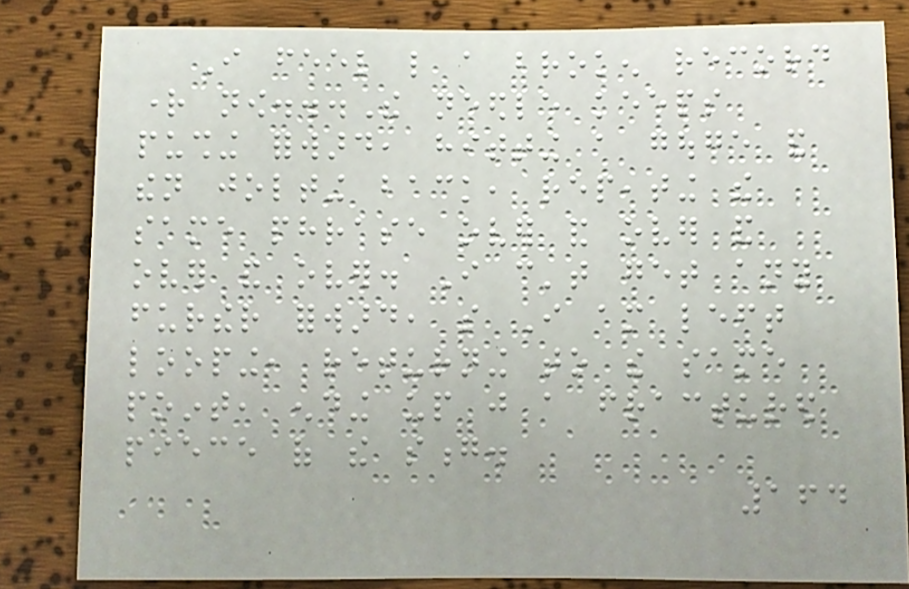I feel like a broken record
right now...The needle keeps
pushing forward, hitting a gouge and
then jolting back, repeating the
same phrase over and over and
over and over. I can't get any
further forward, so I am left
looping, returning to the same
point, ending up just a fractured
piece of the song.
164
